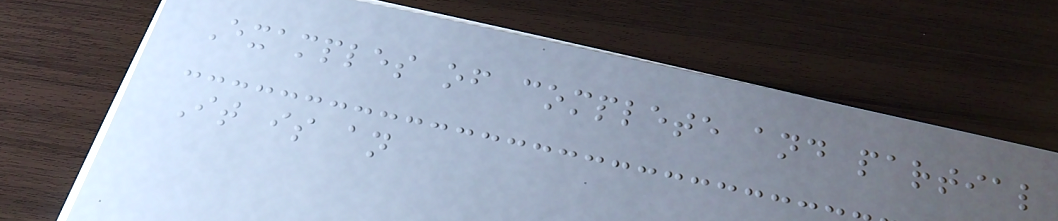Examples of complete and partial
It is an
